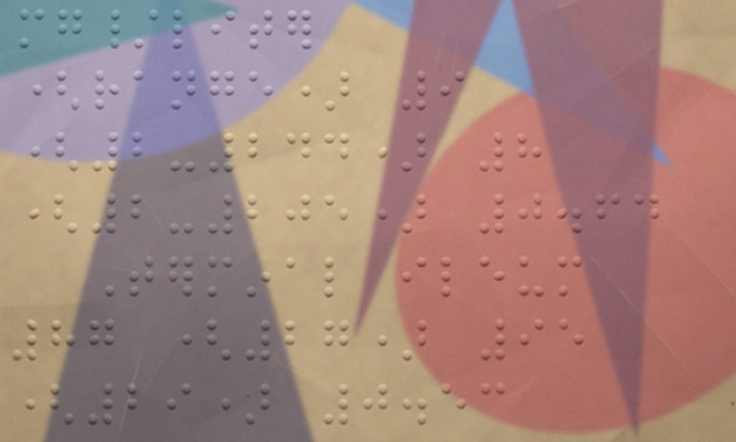mg/liter
(range) 9
(2-244) 8
(2-205) 0.64
Terminal ileum
87 (27) 95
(29) 0.53
